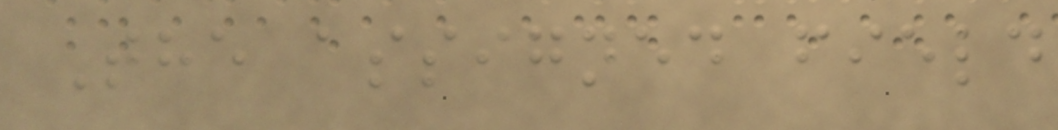The assigned field
